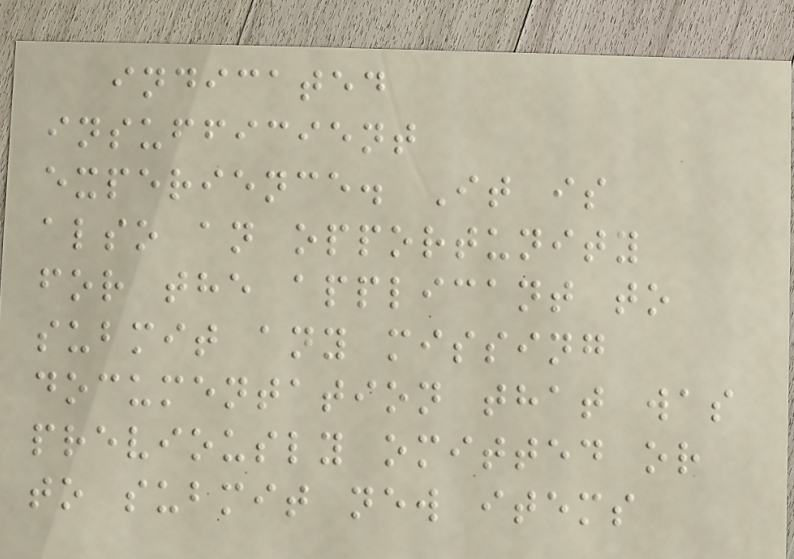indicated
insufficient
experience. It is
also an opportunity
for the applicant to
submit any missing
documentation that was
previously omitted or
to submit new items
